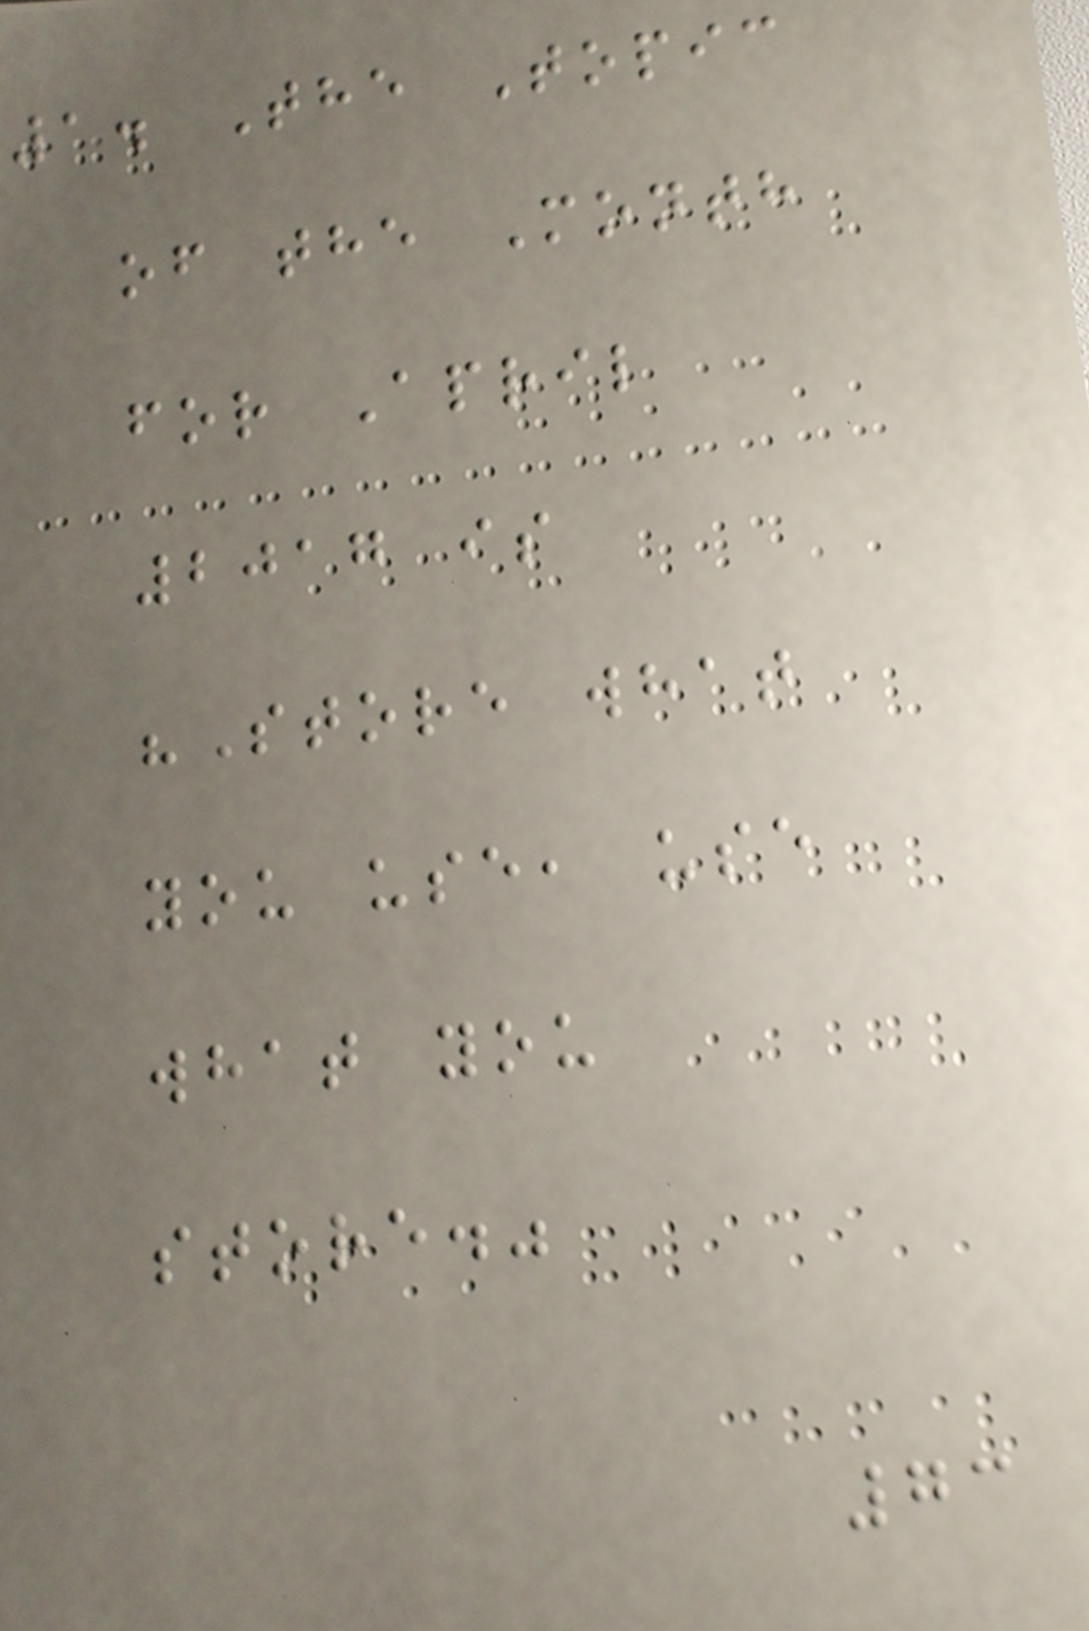1. The Topic
of the Month
for April
2017 is
"Store what
you use, use
what you
store."
73
